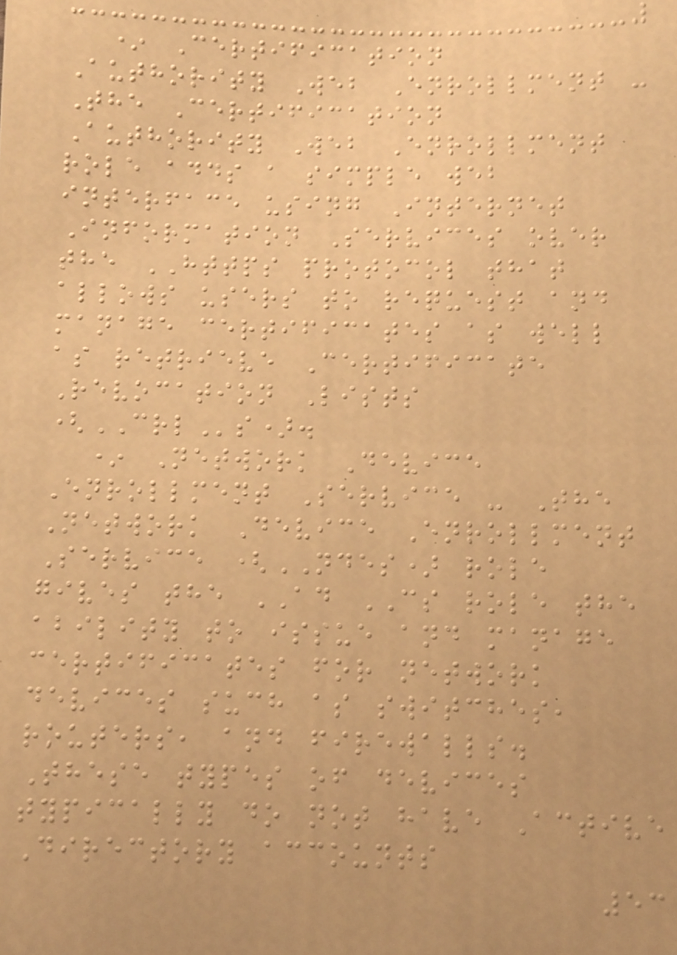* Certification
Authority Web Enrollment -
The Certification
Authority Web Enrollment
role adds a simple web
interface using Internet
Information Services over
the HTTPS protocol that
allows users to request and
manage certificates as well
as retrieve Certificate
Revocation Lists
(CRLs).
* Network Device
Enrollment Service - The
Network Device Enrollment
Service (NDES) role
gives the AD CS role the
ability to issue and manage
certificates for network
devices such as switches,
routers, and firewalls.
These types of devices
typically do not have Active
Directory accounts
53
